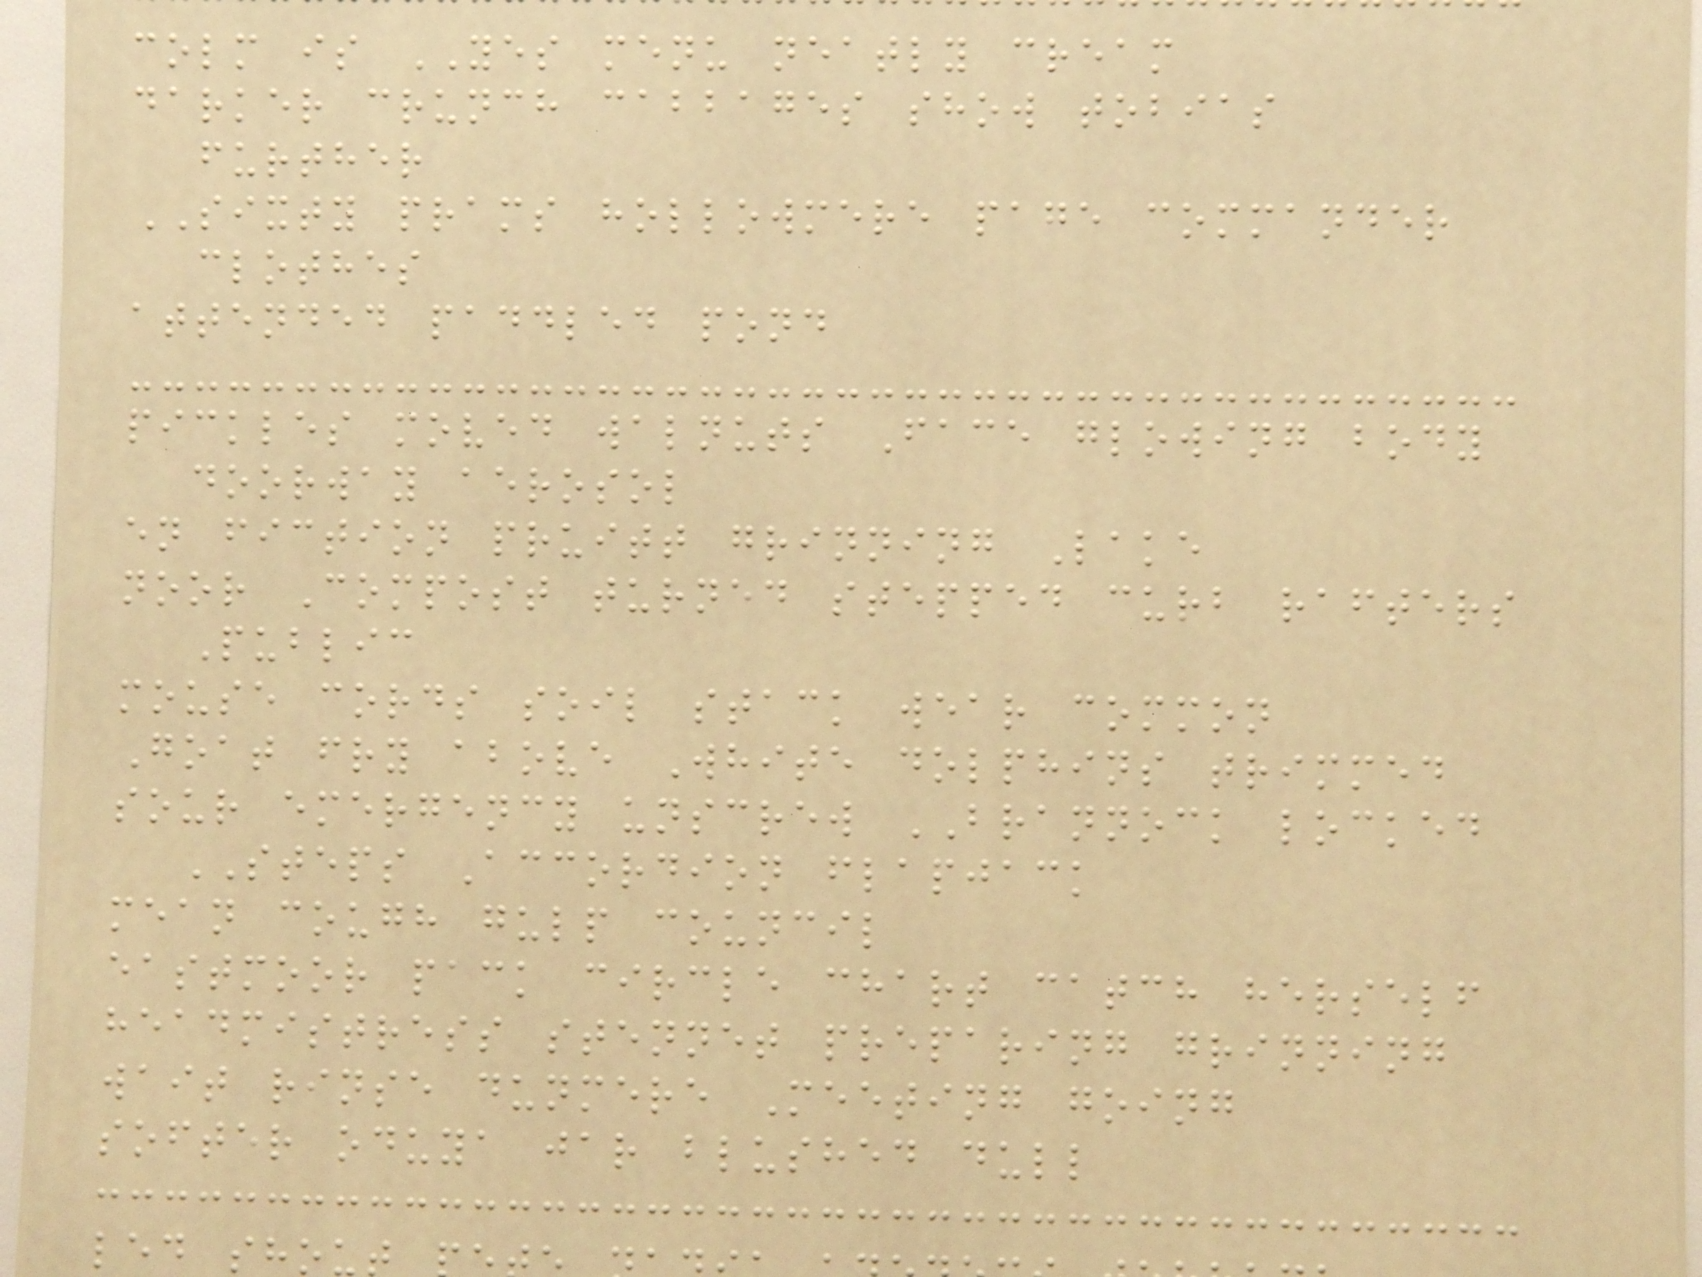colm is YES menu neatly cream
darker crunch cabbages show tobias
further
SIXTY prams hollowmere page commander
clothes
attended paddled pond
pickles moved walnuts Face glowing body
doorway aerosol
en fiction pruitt grinning Lake
noor Compost turned stepped curb rafters
Public
mouse cords soil stack wear common
Goat fry above White dolphins trimmed
sour emergency unscrew BRANNOCK locked
STEPS Accordion flapjack
mean cough gulp council
eastmoor pack circle chart catch herself
headmistress stennet preparing grinning
wait rinse dunmere Meeting going
softer oduya jar blushed dull
